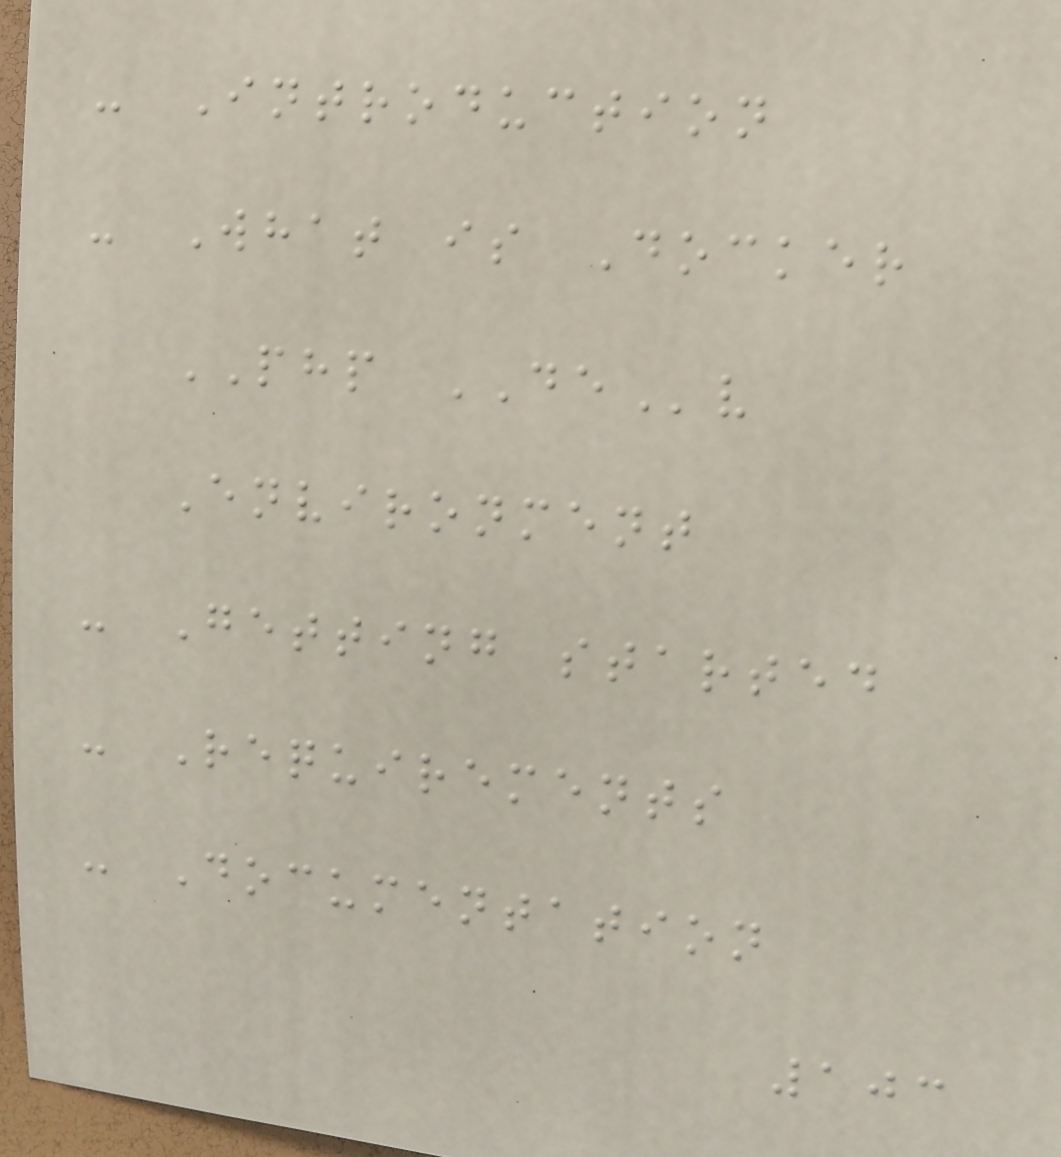- Introduction
- What is Docker
PHP DEv
Environment
- Getting started
- Requirements
- Documentation
103
